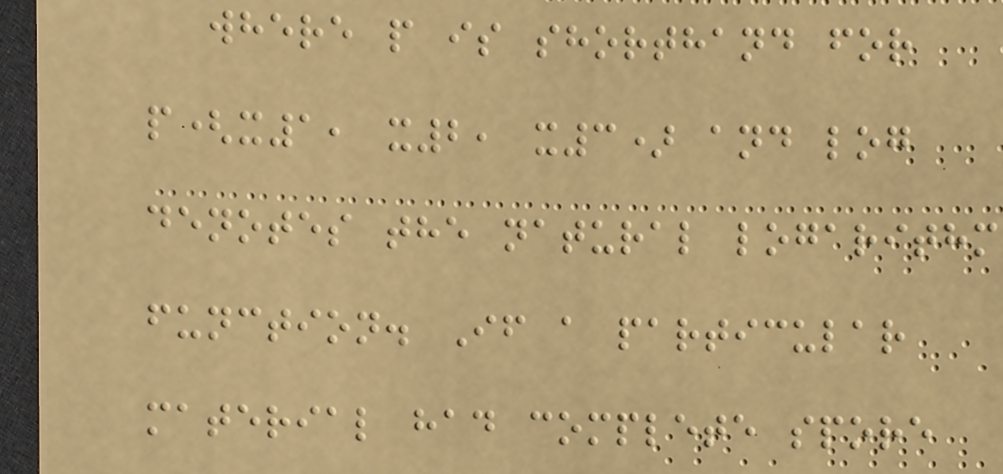where p is shorthand for
p(x1, x2, x3) and log
denotes the natural logarithm
function. If a particular
material had complete spore
